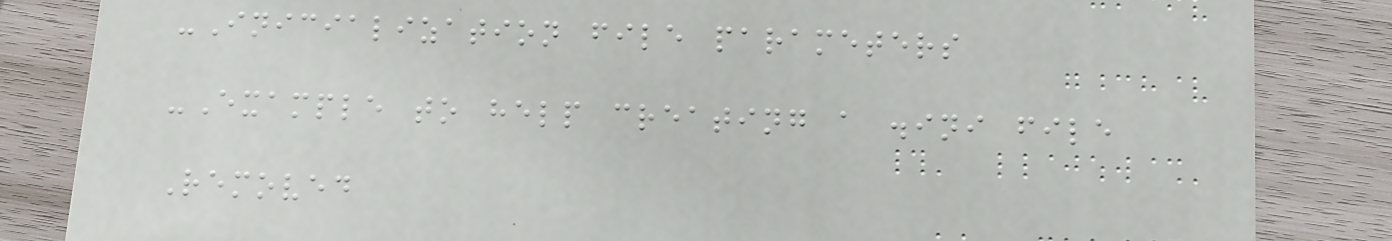-Inicialization file parameters
-Example to help creating a .ini file
Removed
